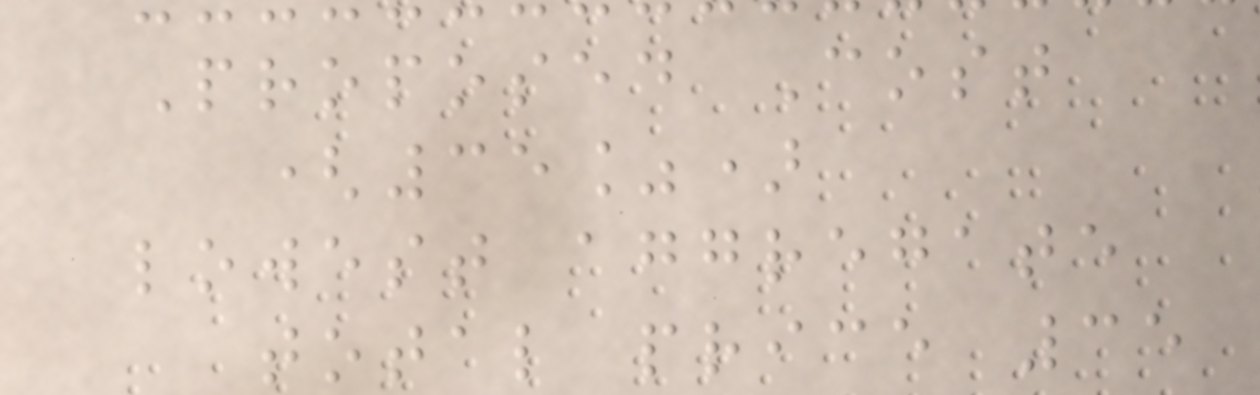Proposed Cost
(35%)
lowest aggregate
total price 35
